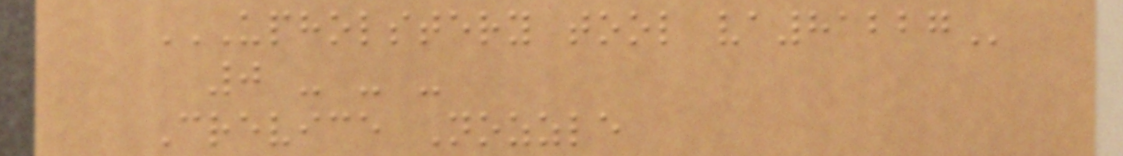UPHOLSTERY TOOL VA81227
0 - - -
Crevice Nozzle
